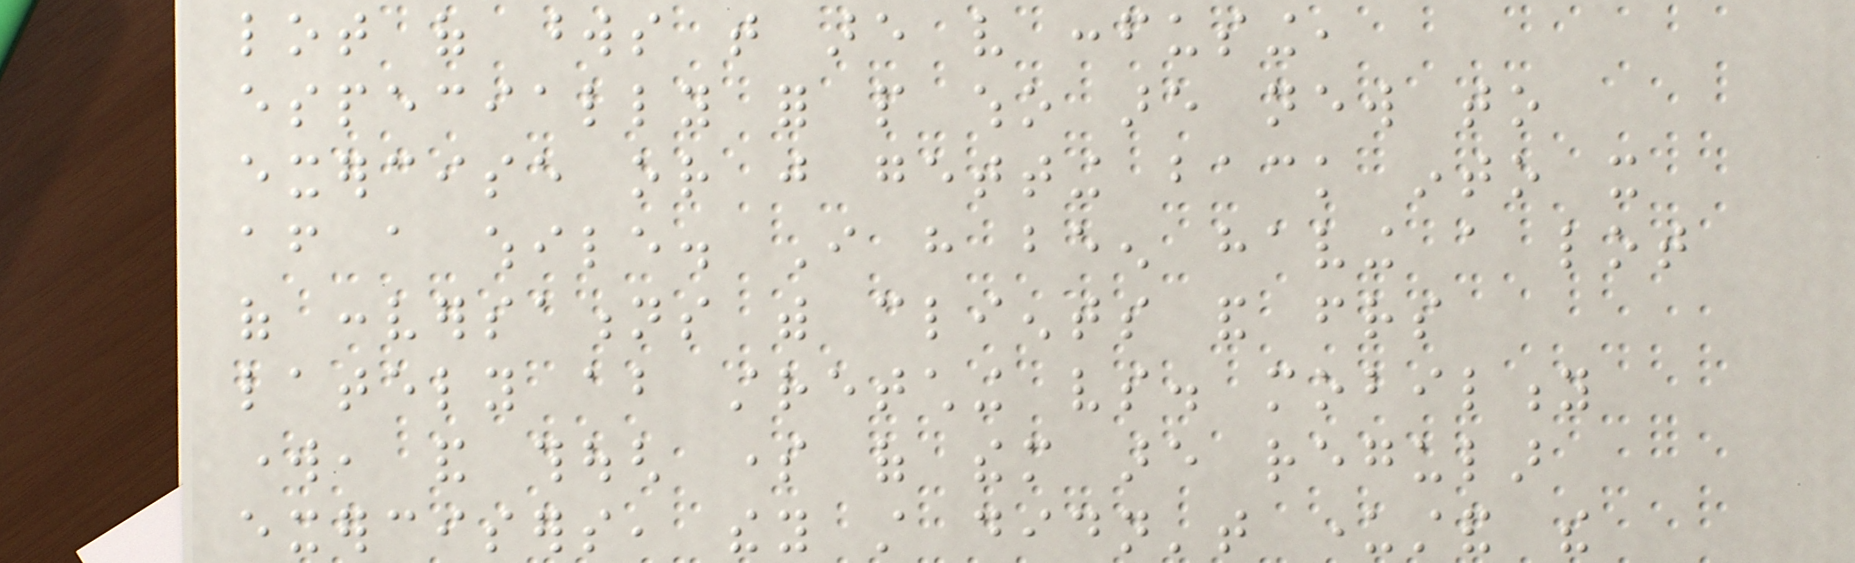lot of words that are very confusing,
especially for people who are new to
exercise or just getting back into it
after a while. I have been having a lot
of conversations with clients and friends
lately about stretching vs. mobility
work, and though some of them are regular
exercisers, they still didn't understand the
